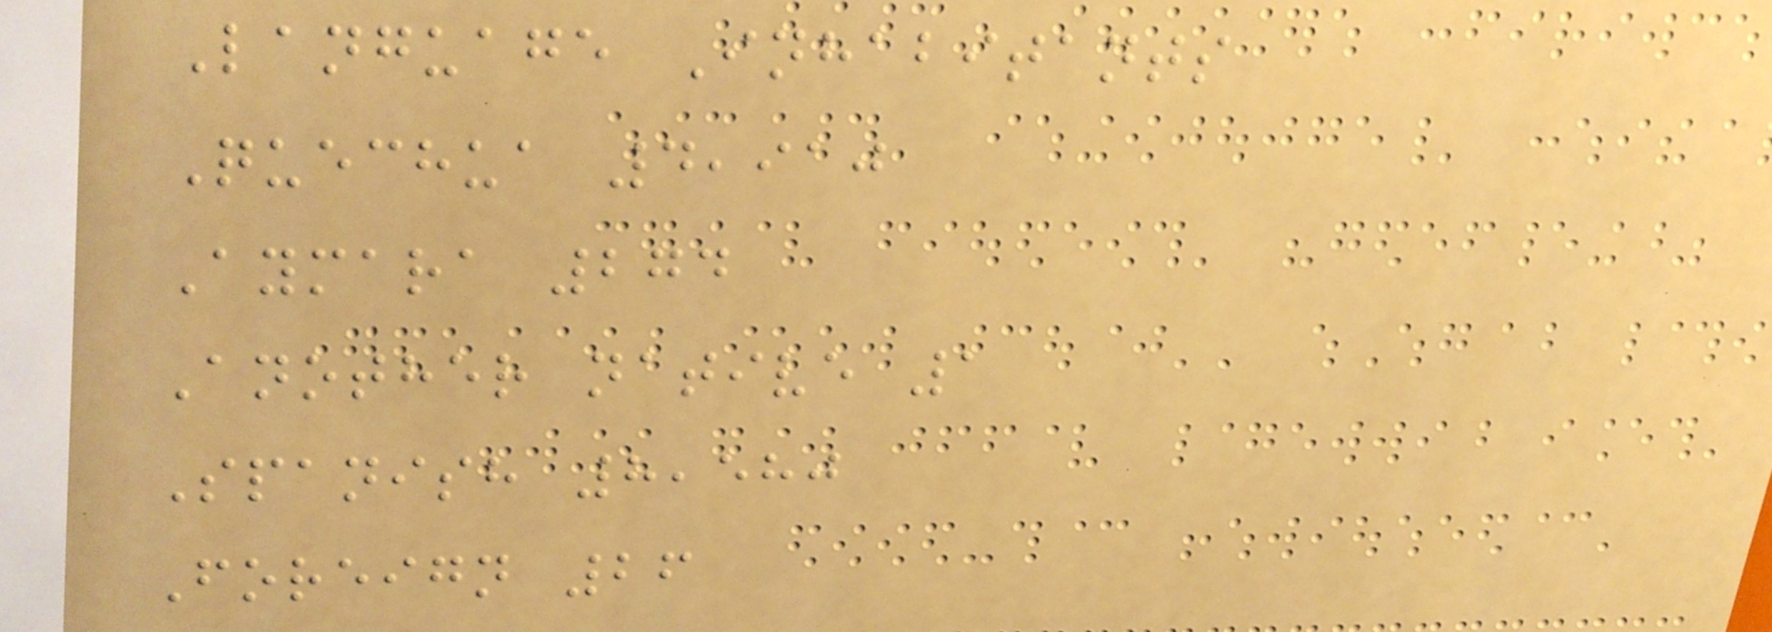Language Inhabitants
Quechua 4,910
Aymara 274
Another native 1
Spanish 8,580
Foreign 26
